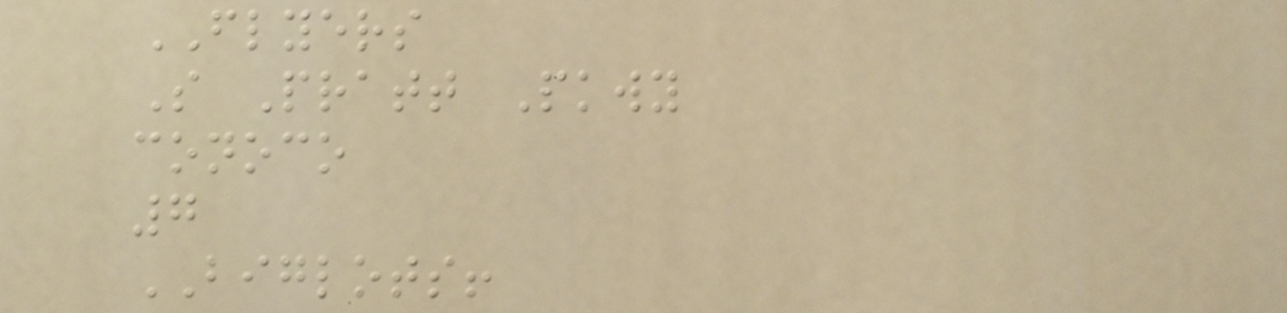FLYERS
S Pratt Pkwy
conoco
7
BIGLOTS!
